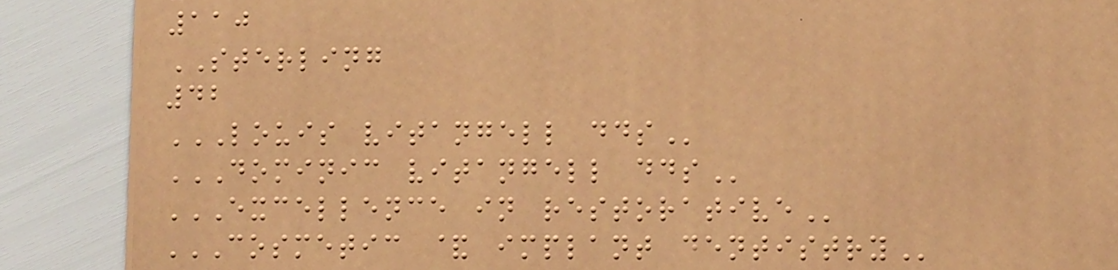110
STERLING
42
LOUIS VITANGELL DDS
DOMINIC VITANGELL DDS
EXCELLENCE IN RESTORATIVE
COSMETIC & IMPLANT DENTISTRY
